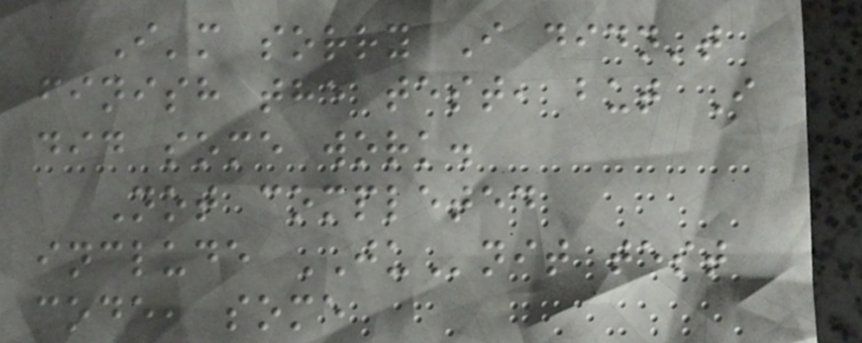I'm sorry I didn't
finish the test, but I
did some work.
Not completed
include JUnit test
code, some
